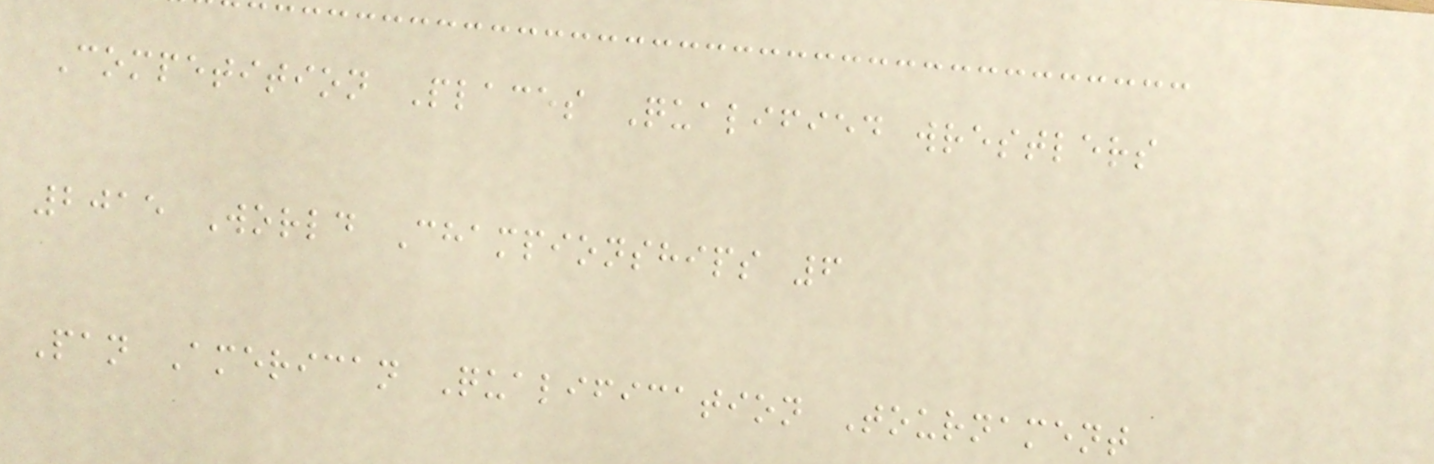Competition Places Qualified wrestlers
2015 World Championships 6
Pan American Qualification Tournament
